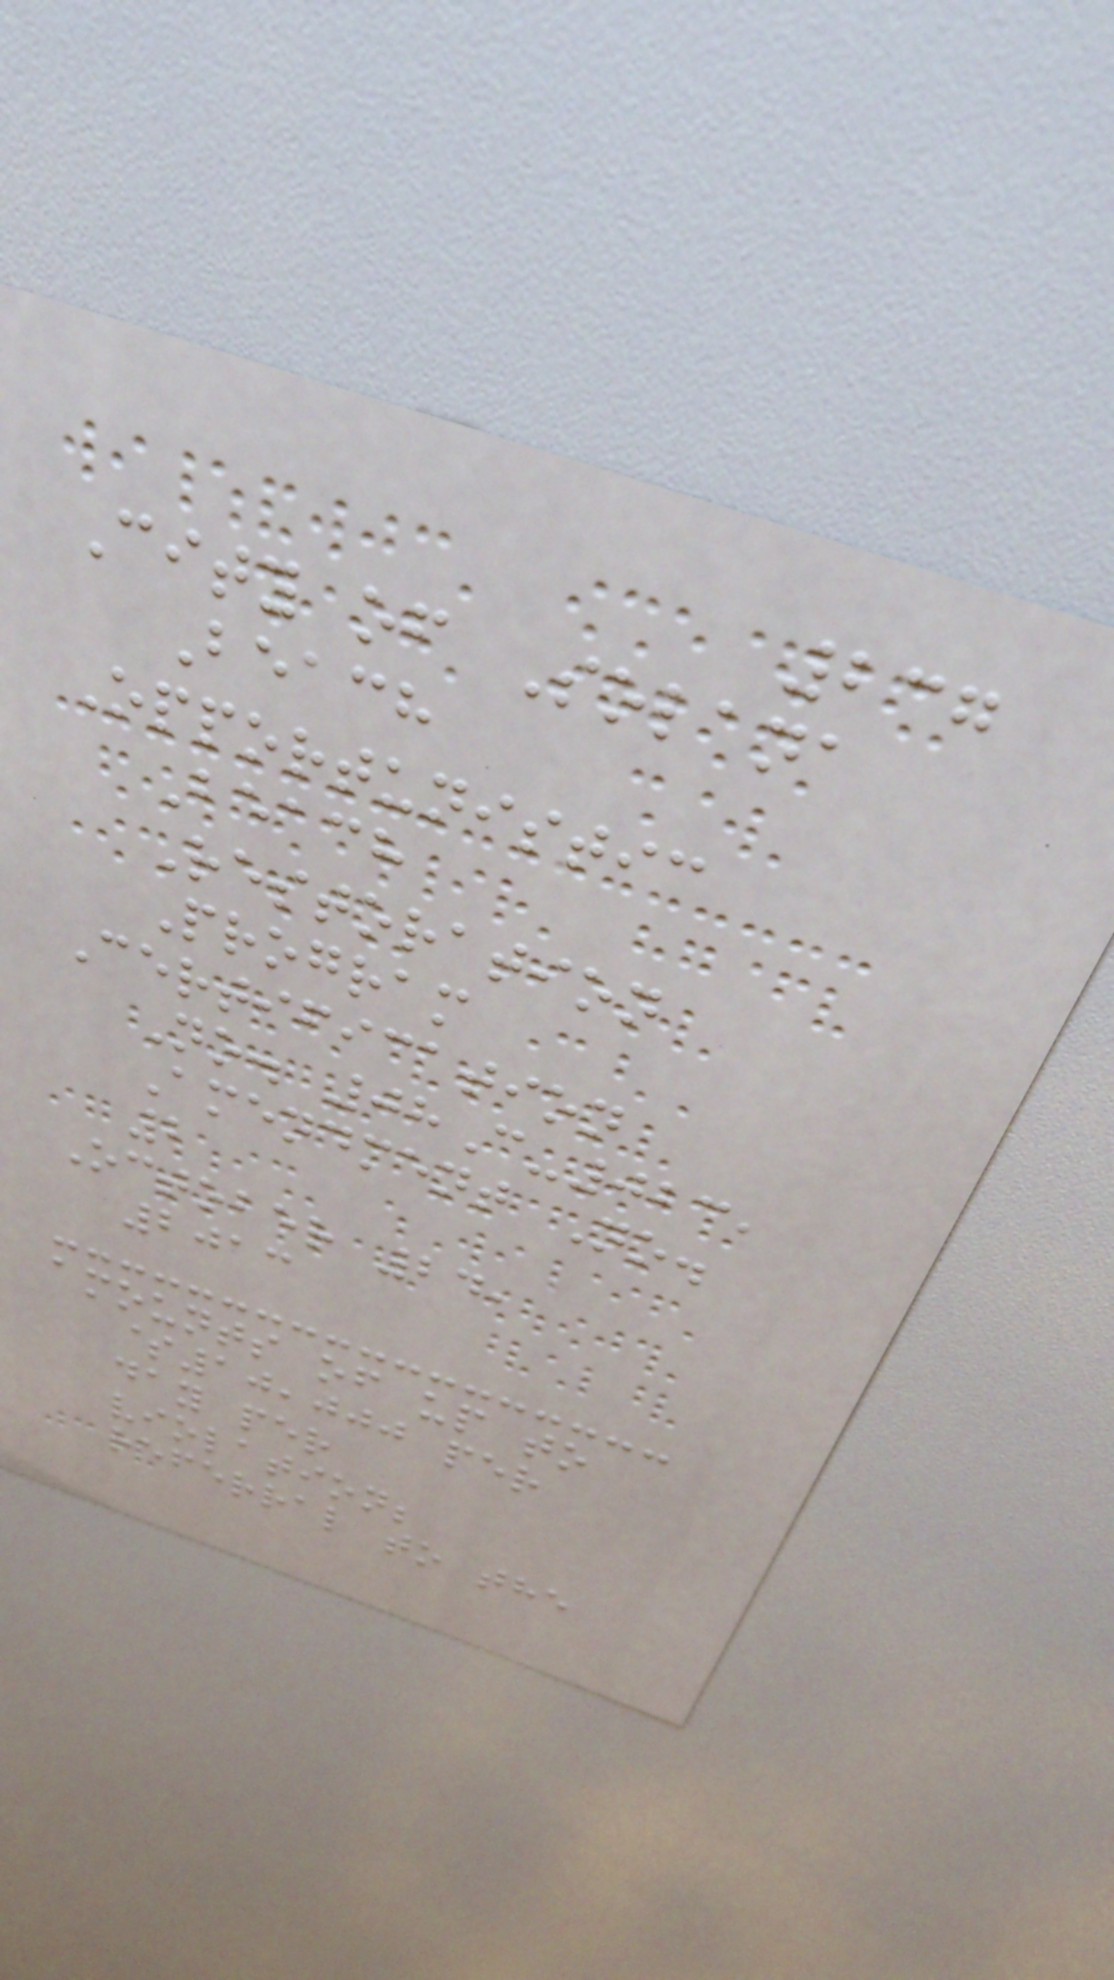237
City of Solana
Beach
Opportunistic
Beach
Restoration
Program
Certification
No. 08C-023,
Amendment No.
2
October 24,
2013
amounts of up to
$10,000 per
day per
violation;
referral to the
